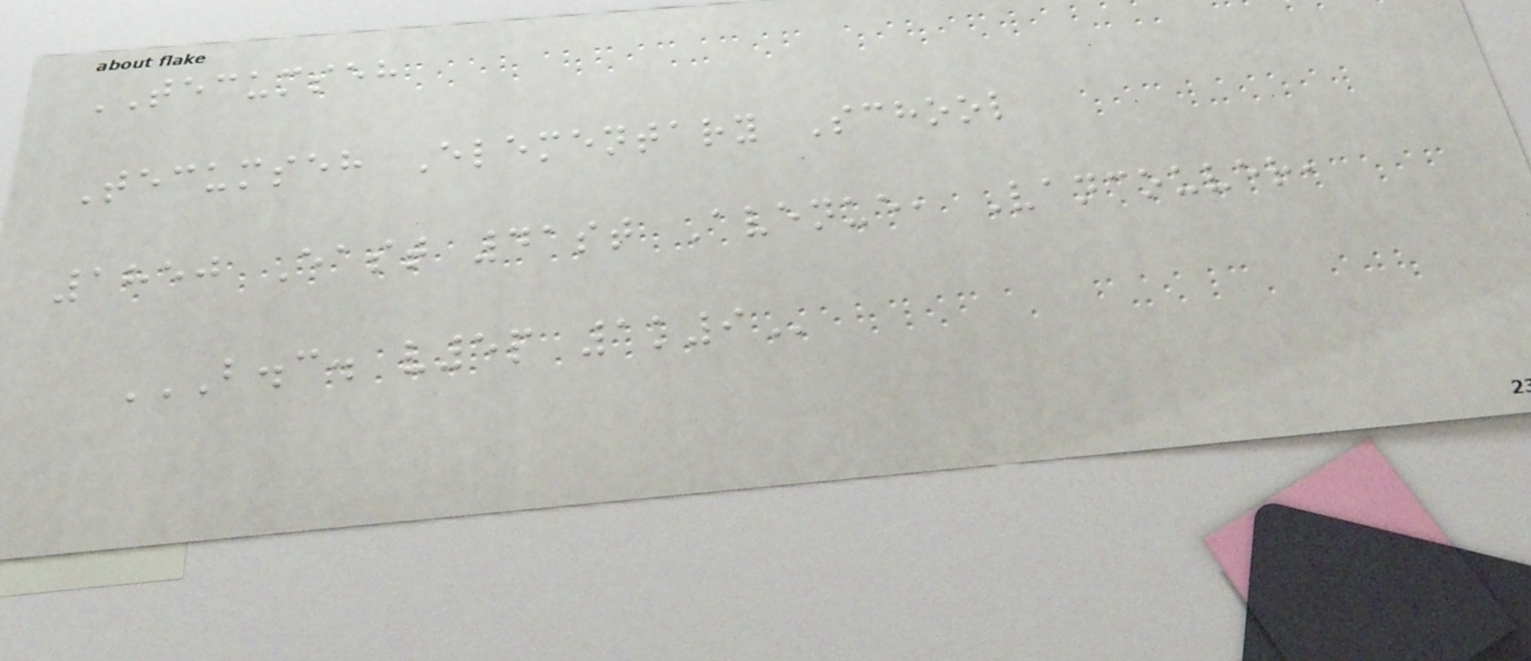TECUMSEH
Tecumseh Elementary School
1850 East 41st Avenue, Vancouver,
B.C. V5P 1K9
